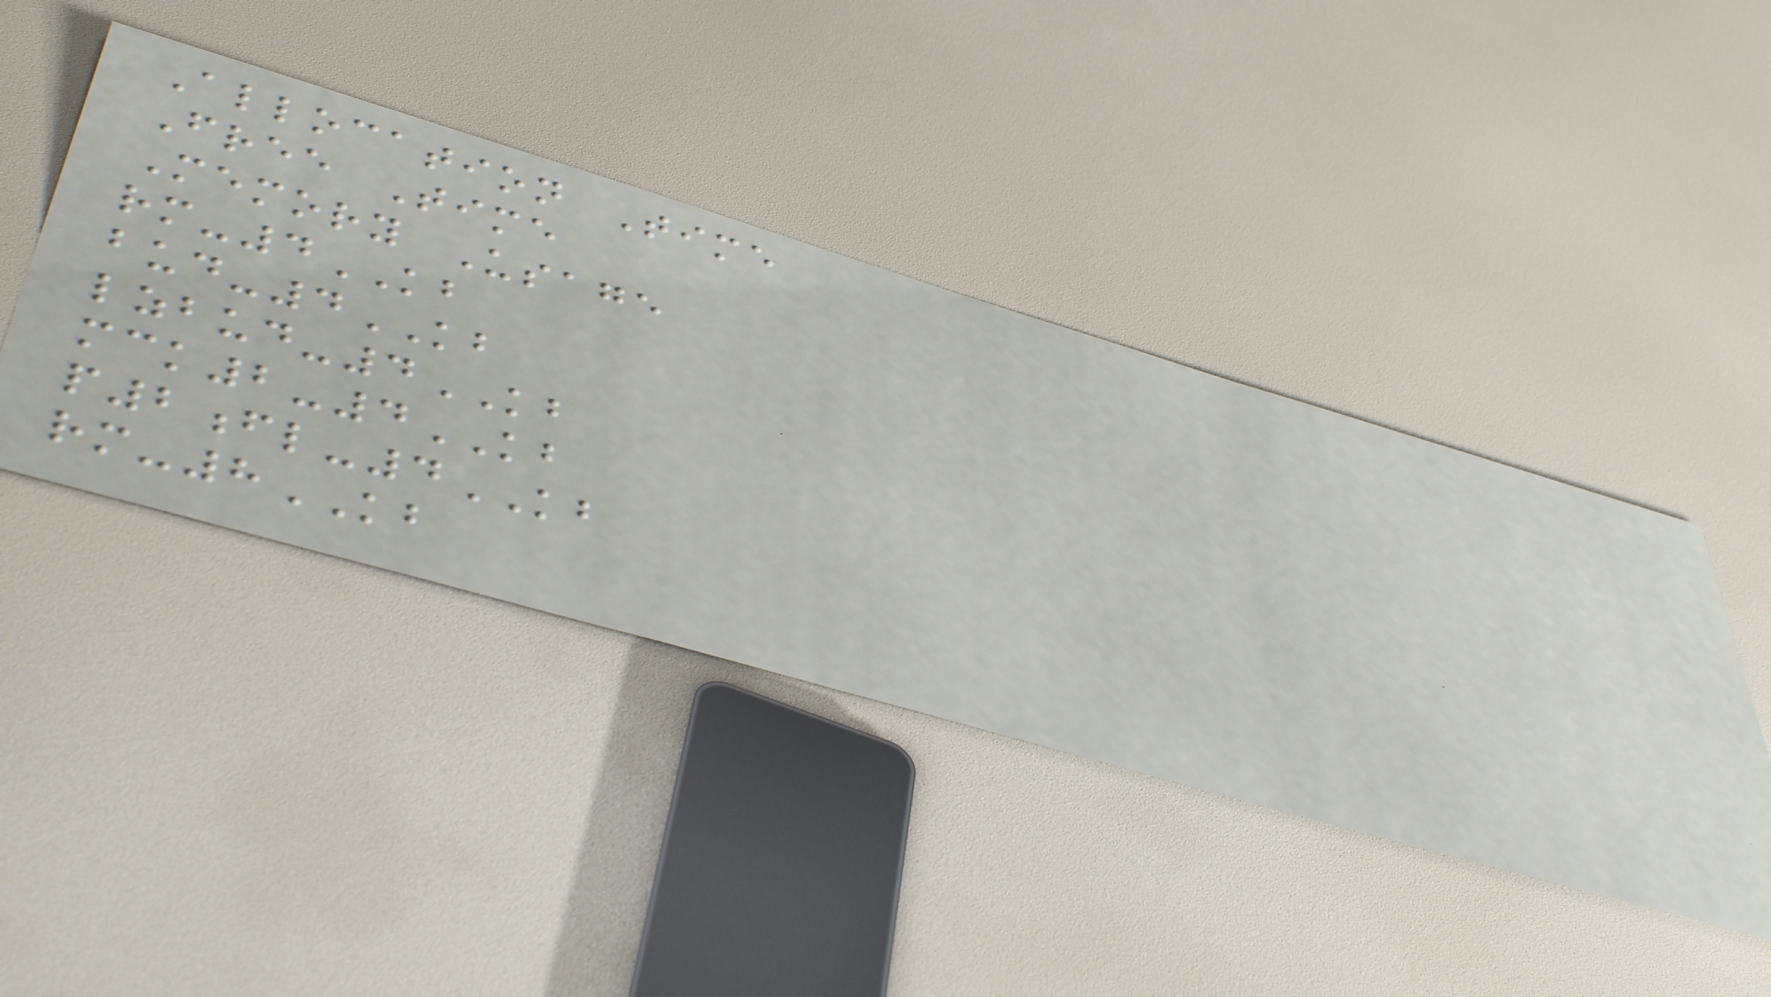Allocation Time
Free Time
Memory Usage
rm-4KB
bud-4KB
lzbud-4KB
mck2-4KB
p2fl-4KB
rm-8KB
